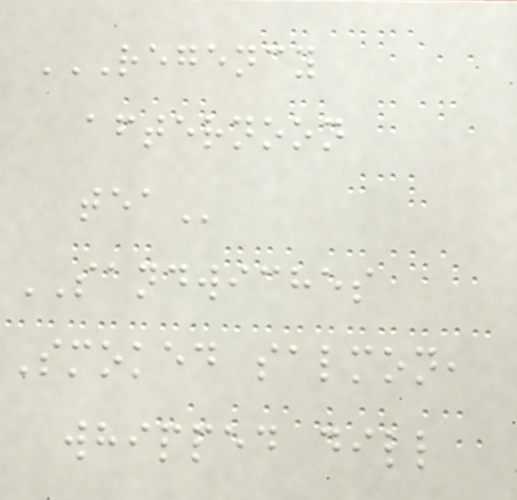REGENCY
AFTERNOON
TEA
SANDWICHES
Smoked salmon,
whipped dill
